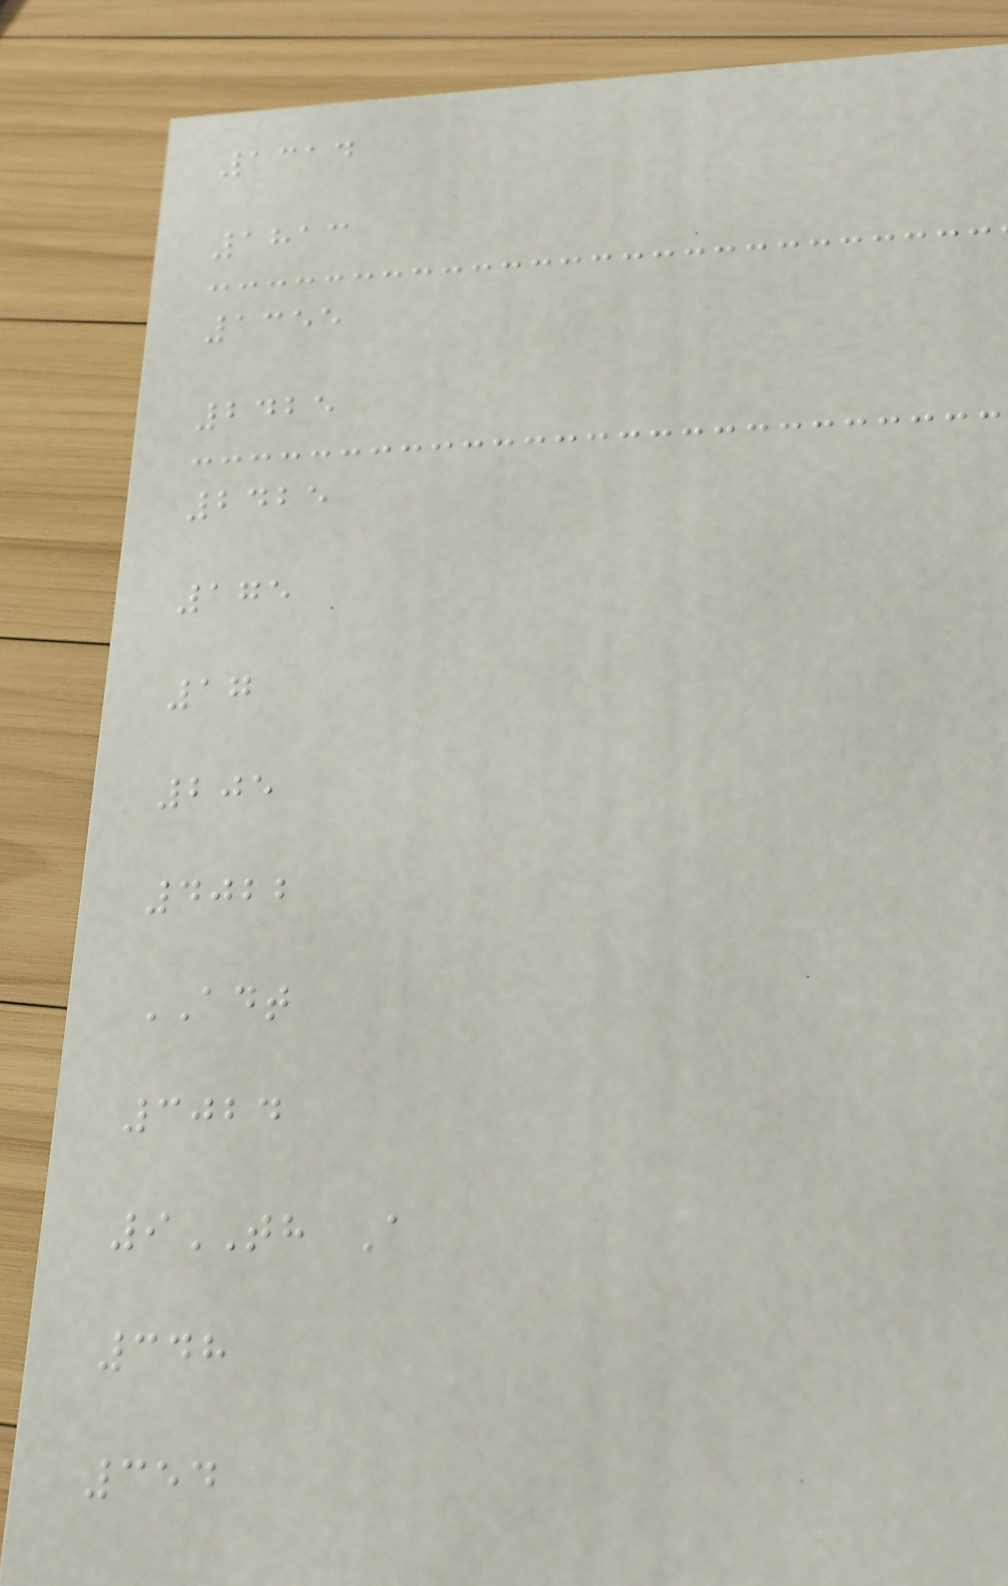1314
1813
1355
2425
2425
175
17
205
4022
ADT
3024
9TH A
348
354
